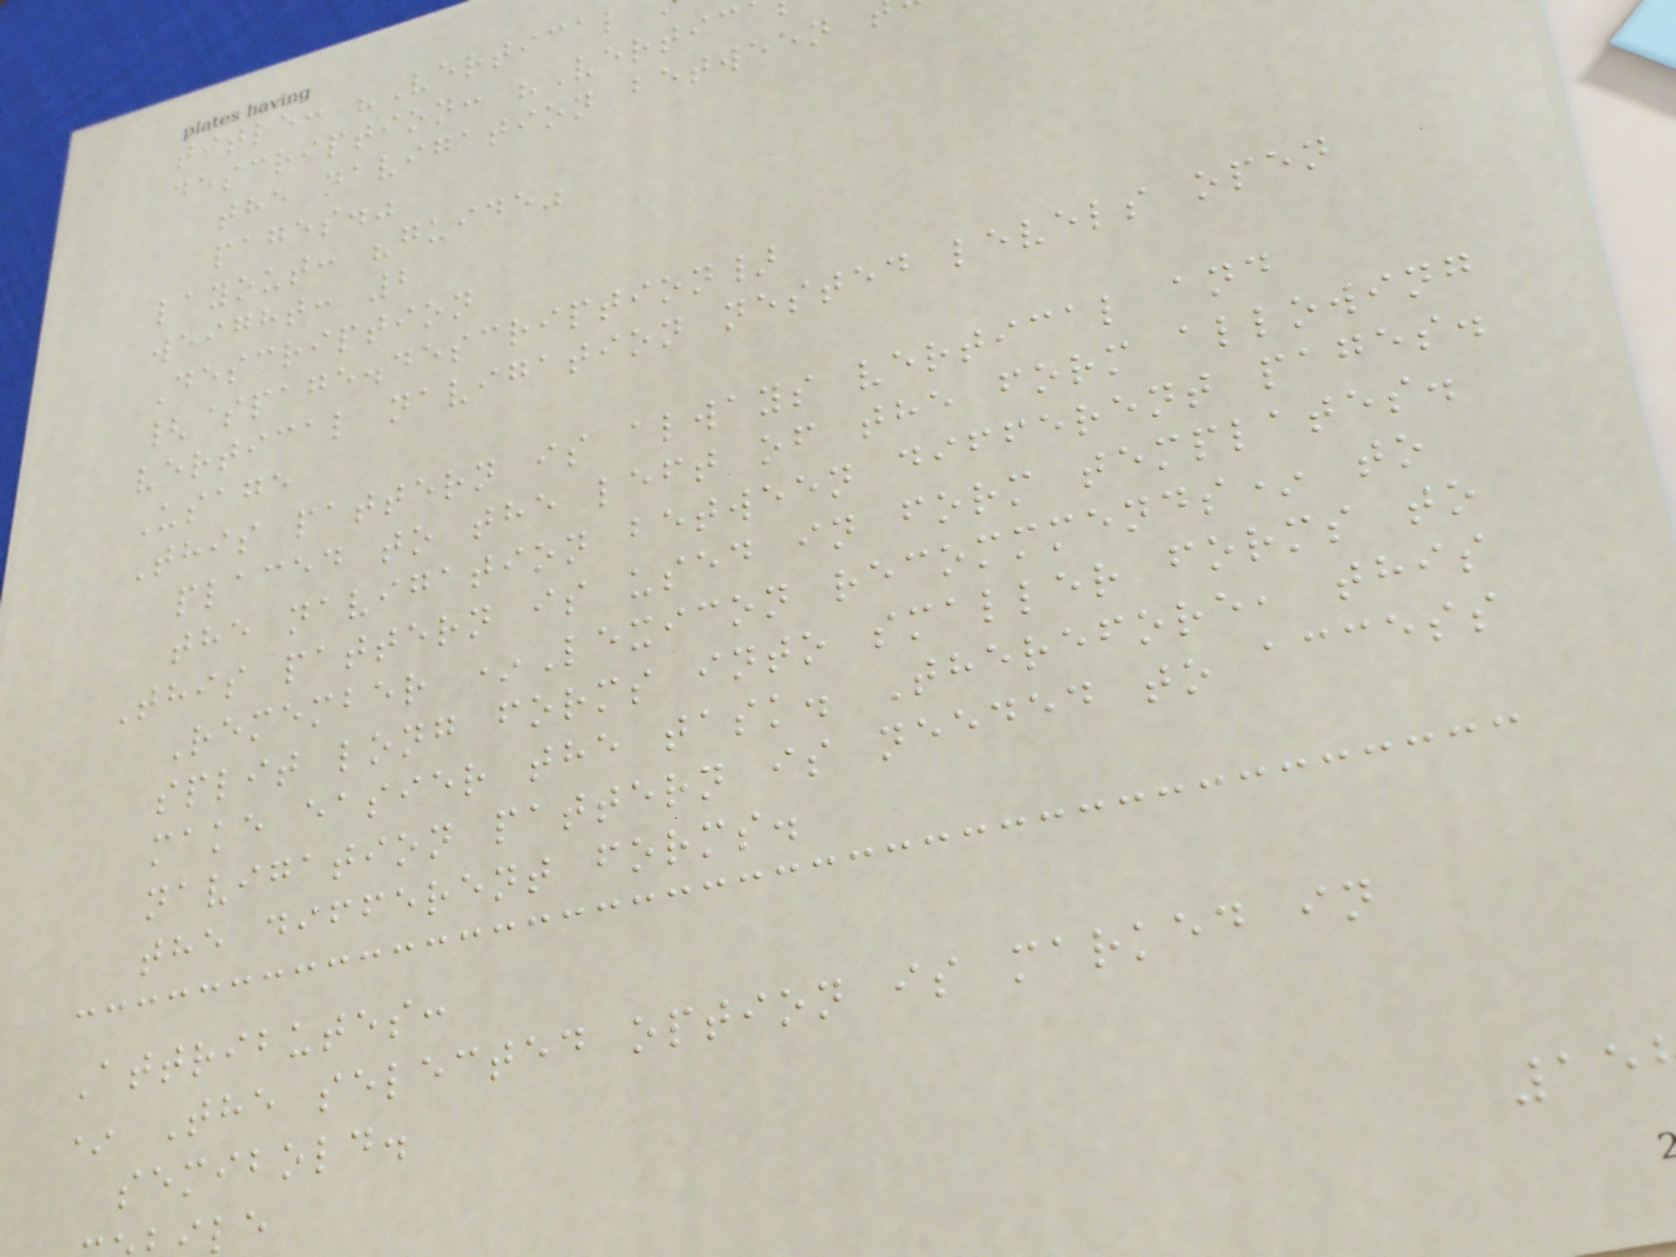title: "Vertical
description: "Vertic
the navigation between
pages."
layout: "guide"
weight: 2
Description
{$page.description}
vertical navigation nested levels open
Usage
This pattern is always vertical and
placed to the left of the form allowing
the navigation between different pages.
This pattern is used in form templates.
Remember *Lexicon recommmends* to
split long forms into smaller forms to
make easier the task. Therefore, this
navigation pattern is needed to access
the different forms.
Attributes:
* The selected option is marked in
semibold.
